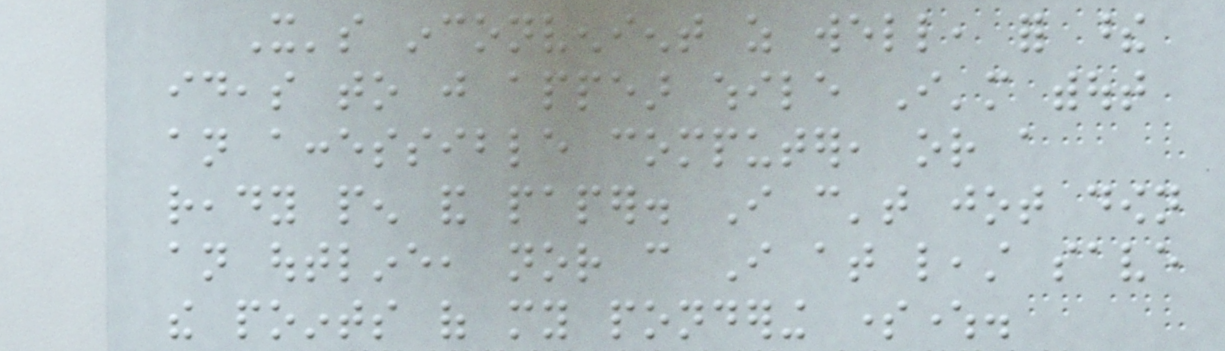It's inconvenient as well, for these
ideas to just appear while I'm without
an accessible computer, or a
ready pen and paper. I can't jot down
an outline, nor can I at least save
the points of my pondering somewhere.
